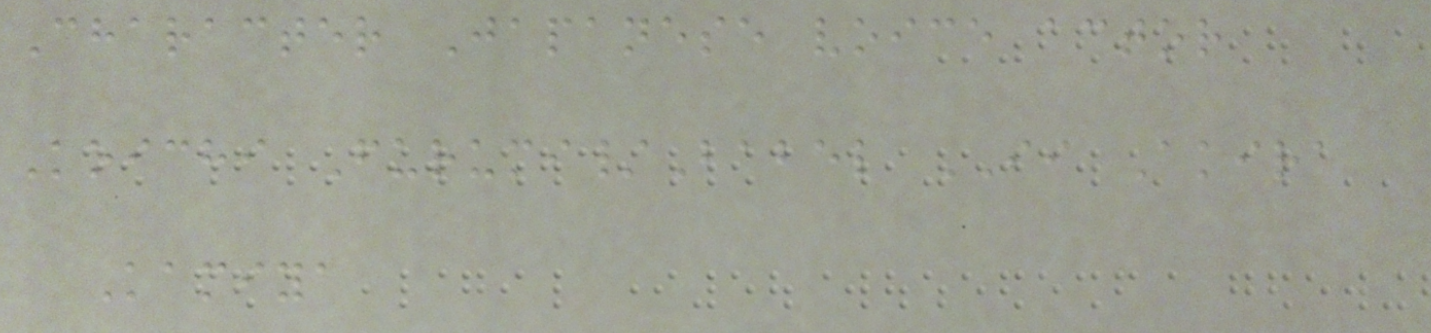Character Japanese voice actor
Koichi Furumi/Babel II Akira
Kamiya
